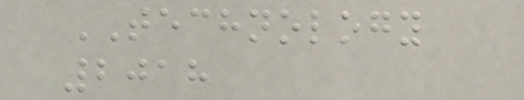TECHNOLOGY
2018
